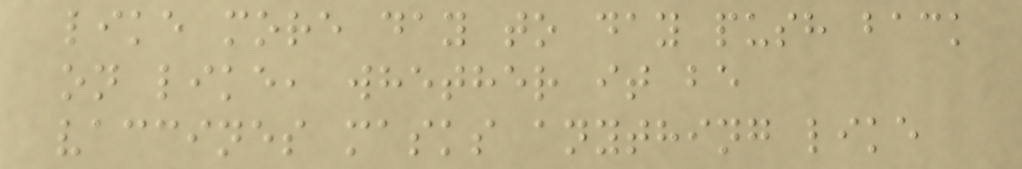like more day to day push back
on like, whether it be
vaccines masks anything like
